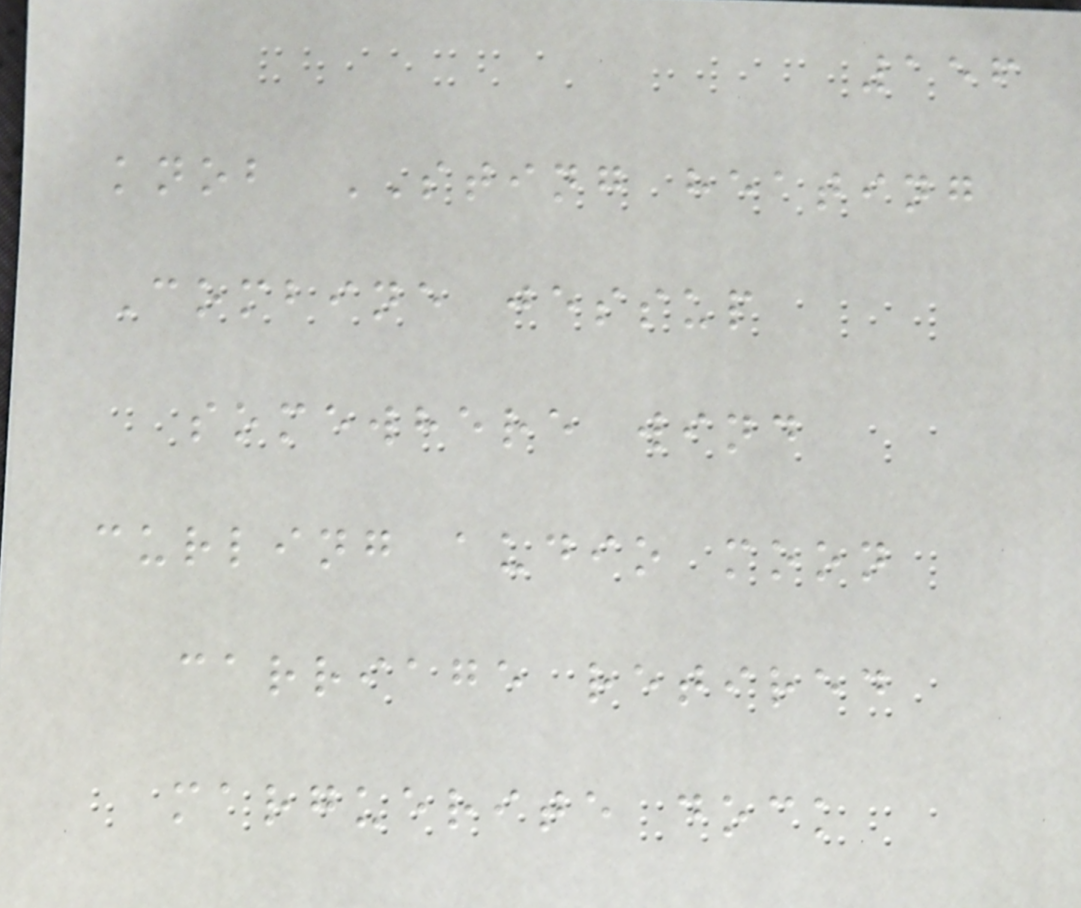156
knob STING heating
Combine jessup
somewhere wind
curling audio moon
carriage retired
marguerite dock
